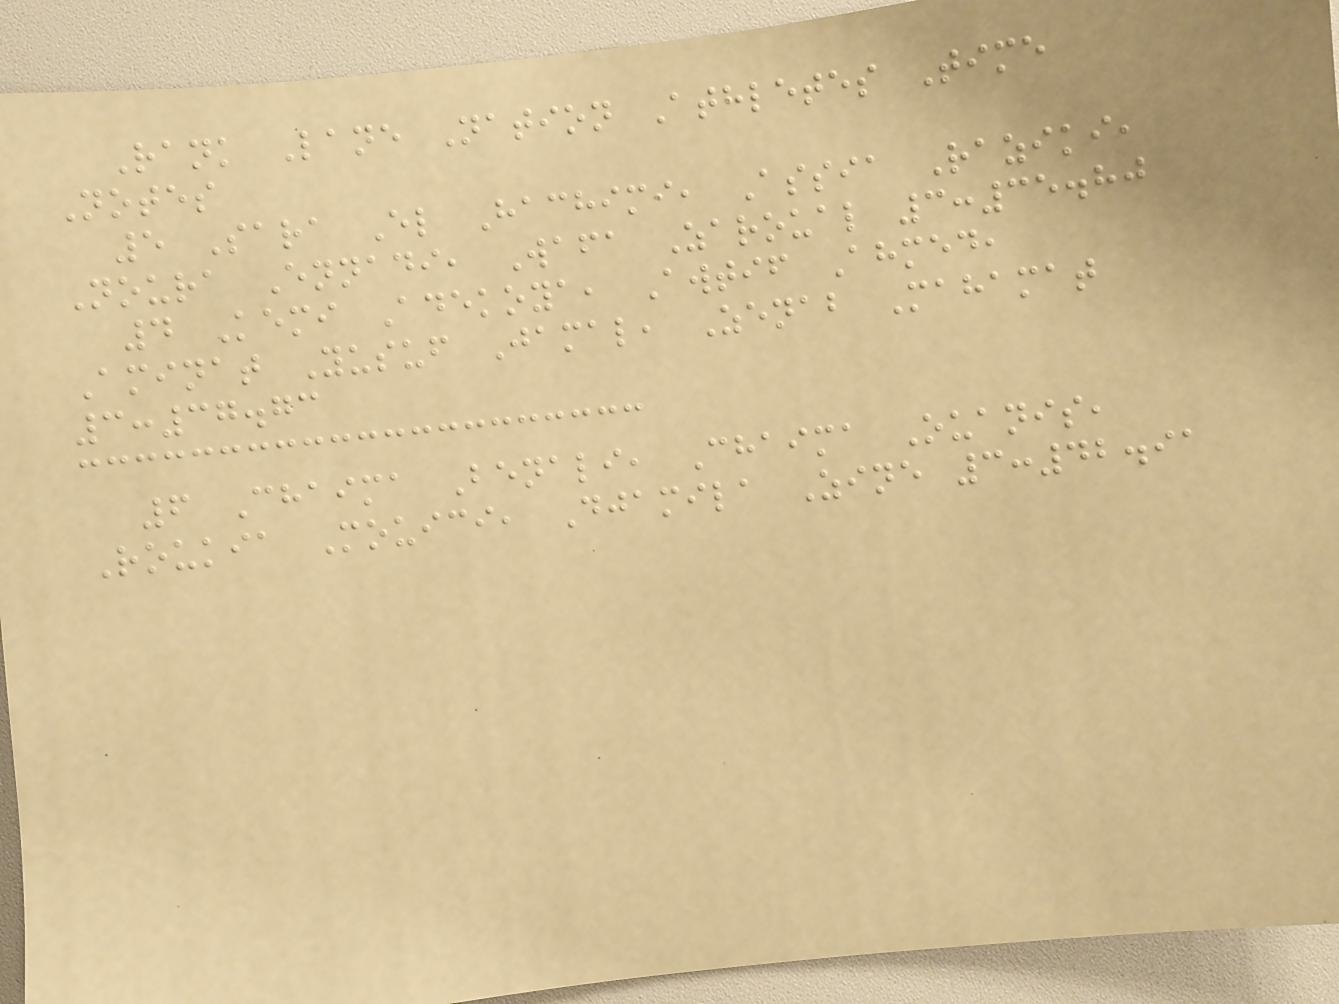Rank Lane Nation Athletes Time
Notes
5 Sara El Hachimi, Assia Raziki,
Noura Ennadi, Wafa Zaroual 3:35.80
4 Kemi Adekoya, Awtif Ahmed,
Aminat Yusuf Jamal, Zenab Mahamat
3:37.73
6 Chaima Benali, Chaima Ouanis,
Roukia Mouici, Djamila Zine 3:42.91
